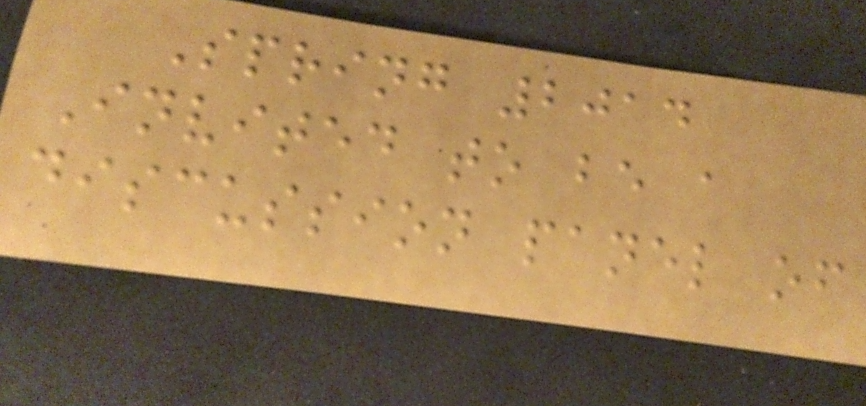Spring 2014
Invited to be a
discussion panel of
